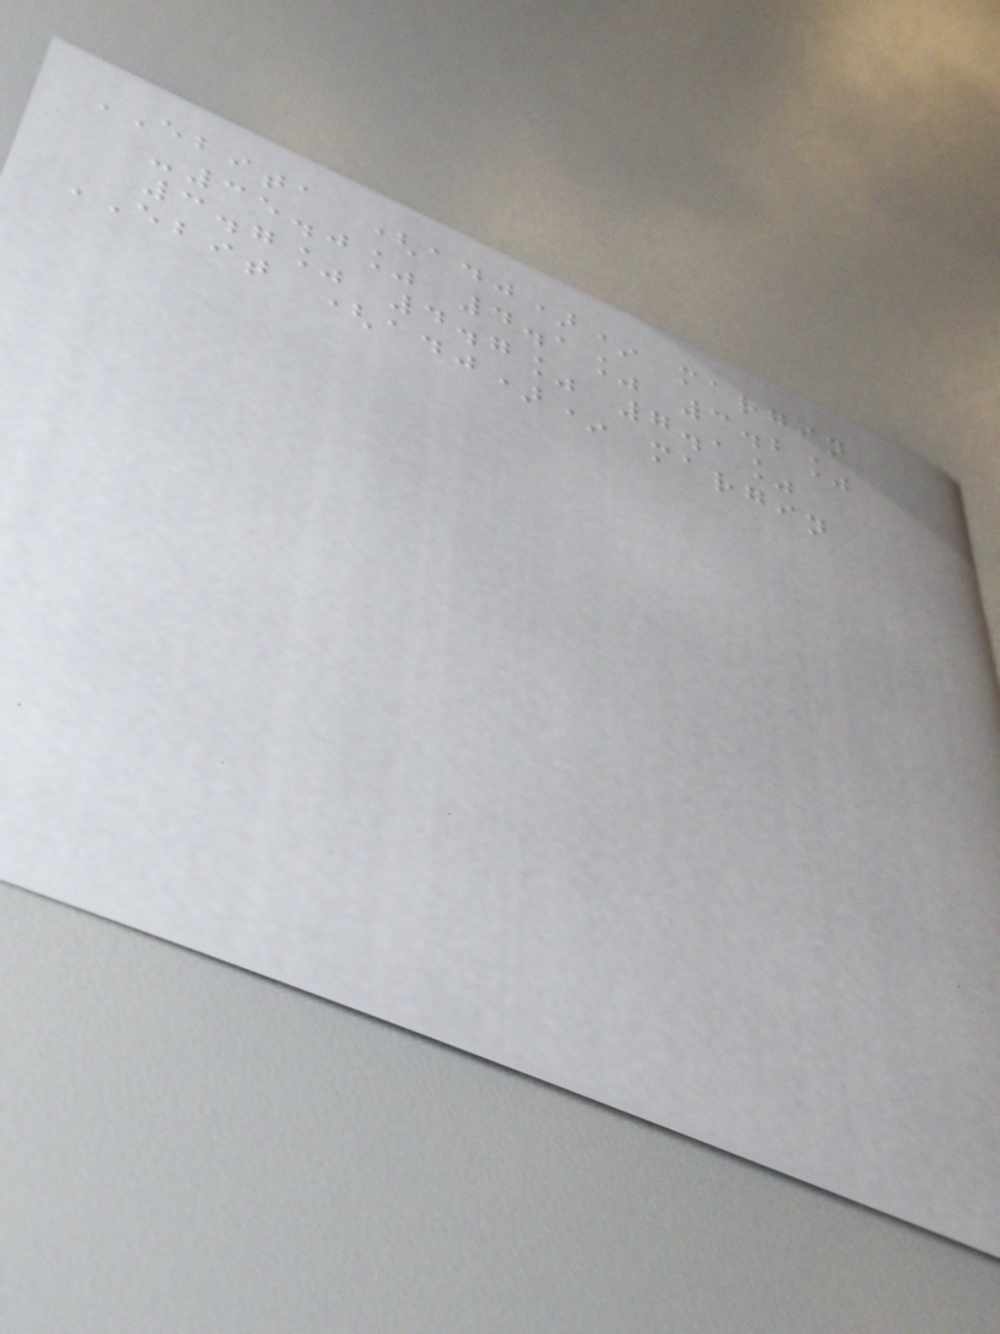EBITA (adj)* margin
-35.0% 4.1% 3.2%
3.7% 4.7% 7.1%
EBIT (adj)* margin
